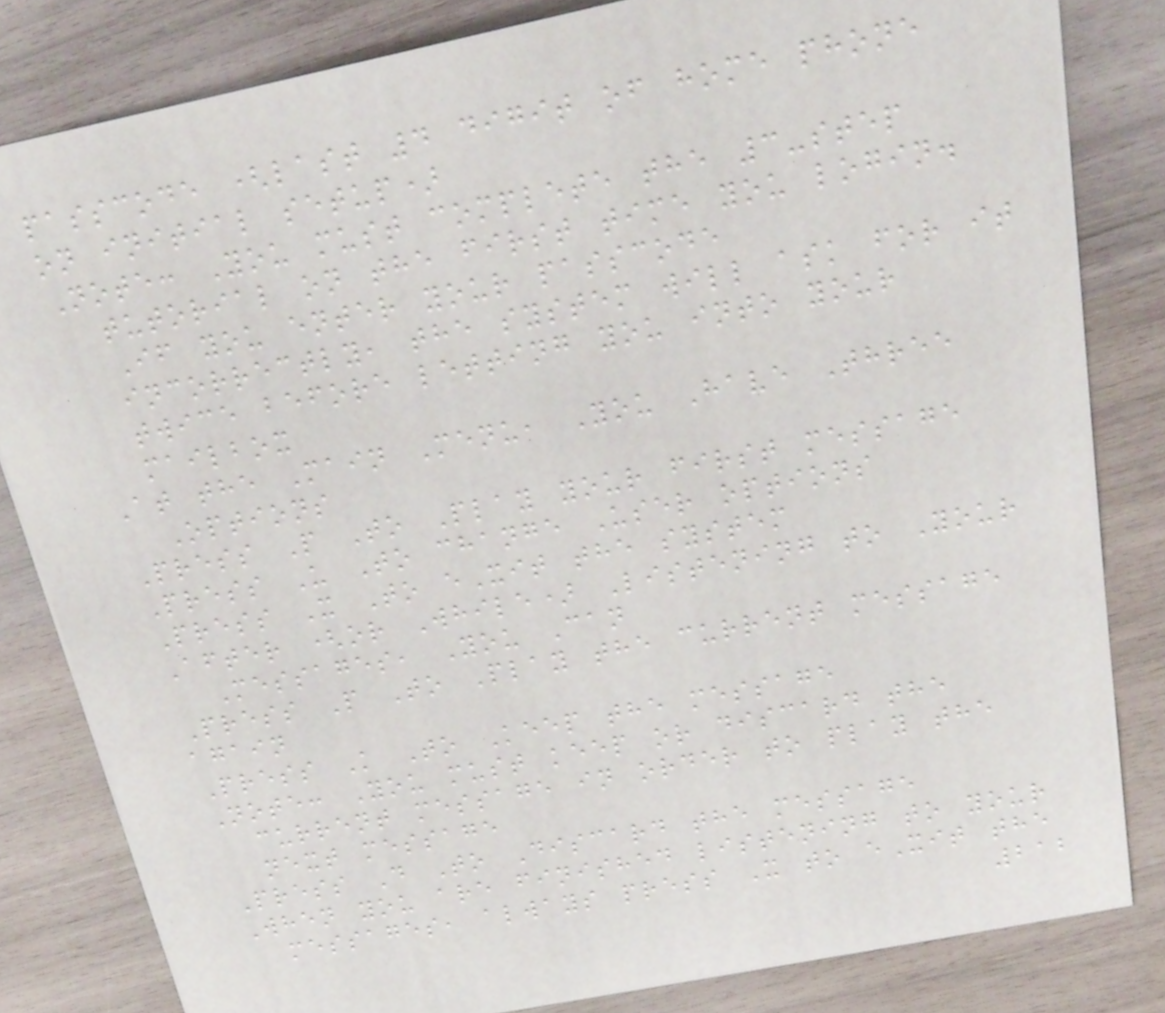passcode (last 4 digit of home phone
on initial setup)
Note: You must complete the 3-step
tutorial on the first time you login.
If you enter your passcode
incorrectly, the system will ask for it
twice before letting you into your
mailbox
At the Main Menu, You Have Three
Options
Press P To Play your first message
Press U To change User options
Press X To eXit the system
After (or While) Listening to Your
Messages, You Can
Press P To Play the current message
again
Press K To Keep the message
Note: You must keep or discard the
current message in order to play the
next message
Press D To Discard the message
When you are finished listening to your
messages, always press X to eXit the
212
